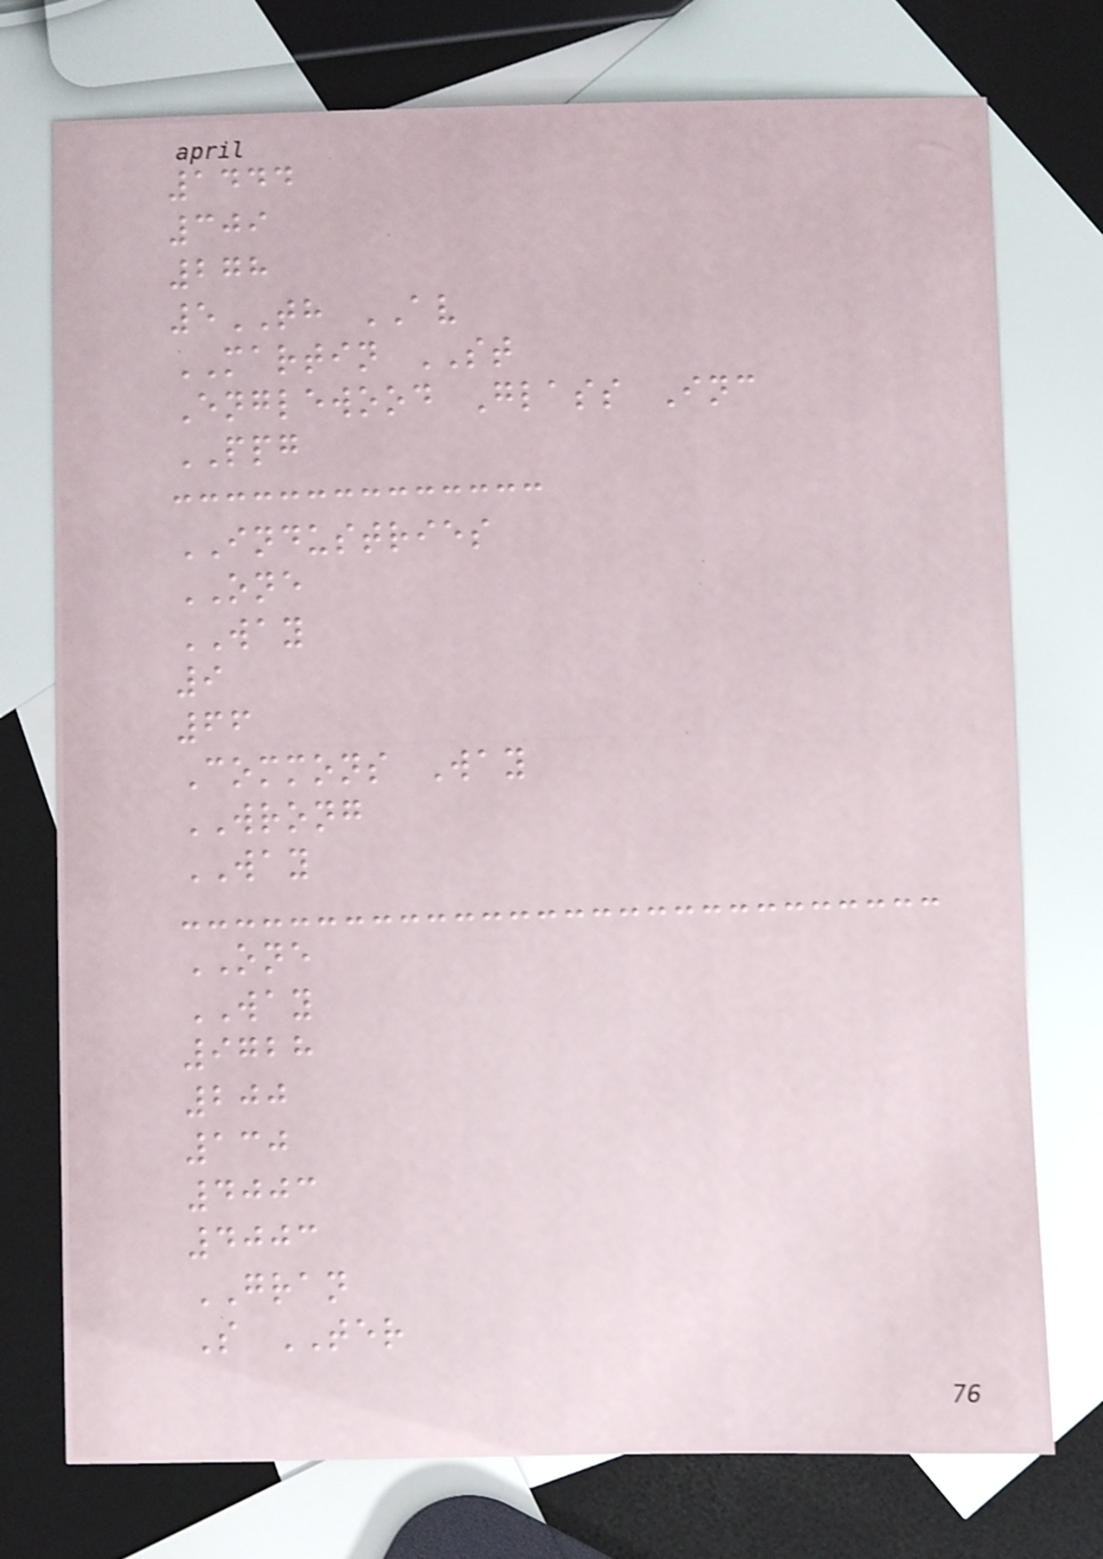1444
309
278
5TH AV
MARTIN ST
Englewood Glass Inc
PPG
INDUSTRIES
ONE
WAY
9
66
Commons Way
WRONG
WAY
ONE
WAY
9728
200
130
4003
4003
GRAN
S TER
